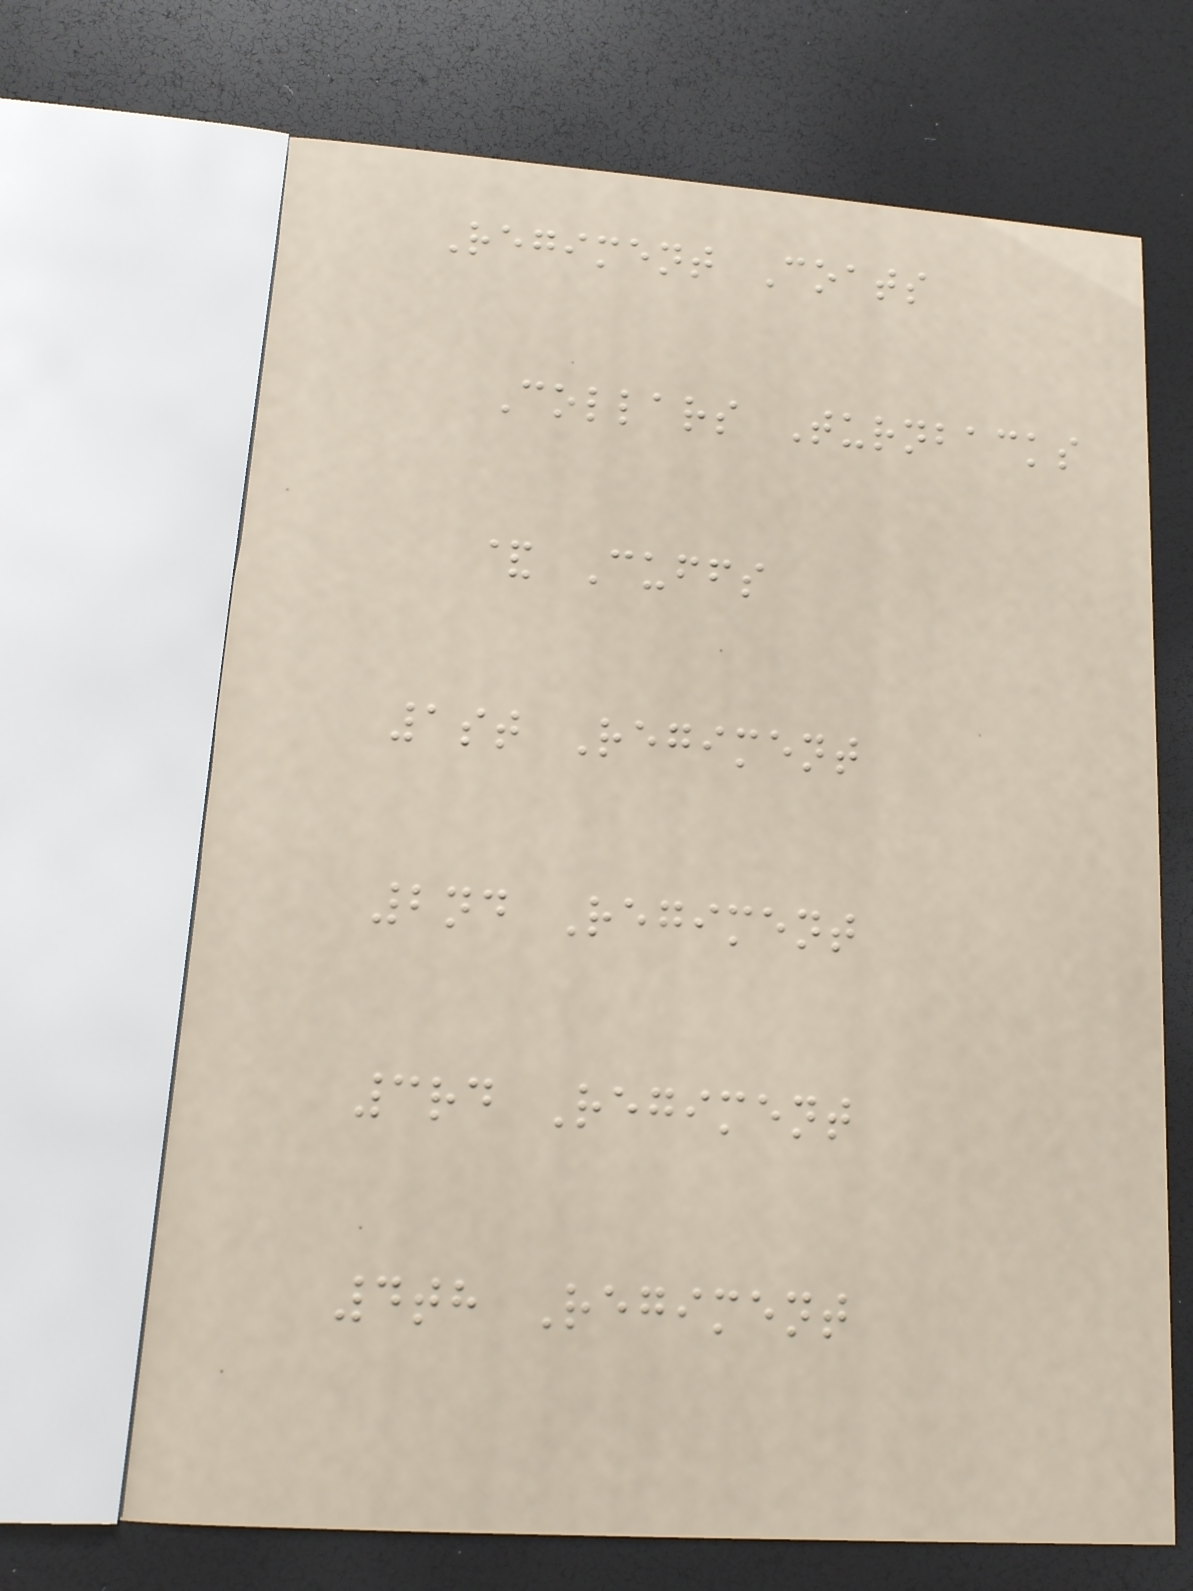Regiment Coats
Collars Turnbacks
& Cuffs
1st Regiment
2nd Regiment
3rd Regiment
4th Regiment
